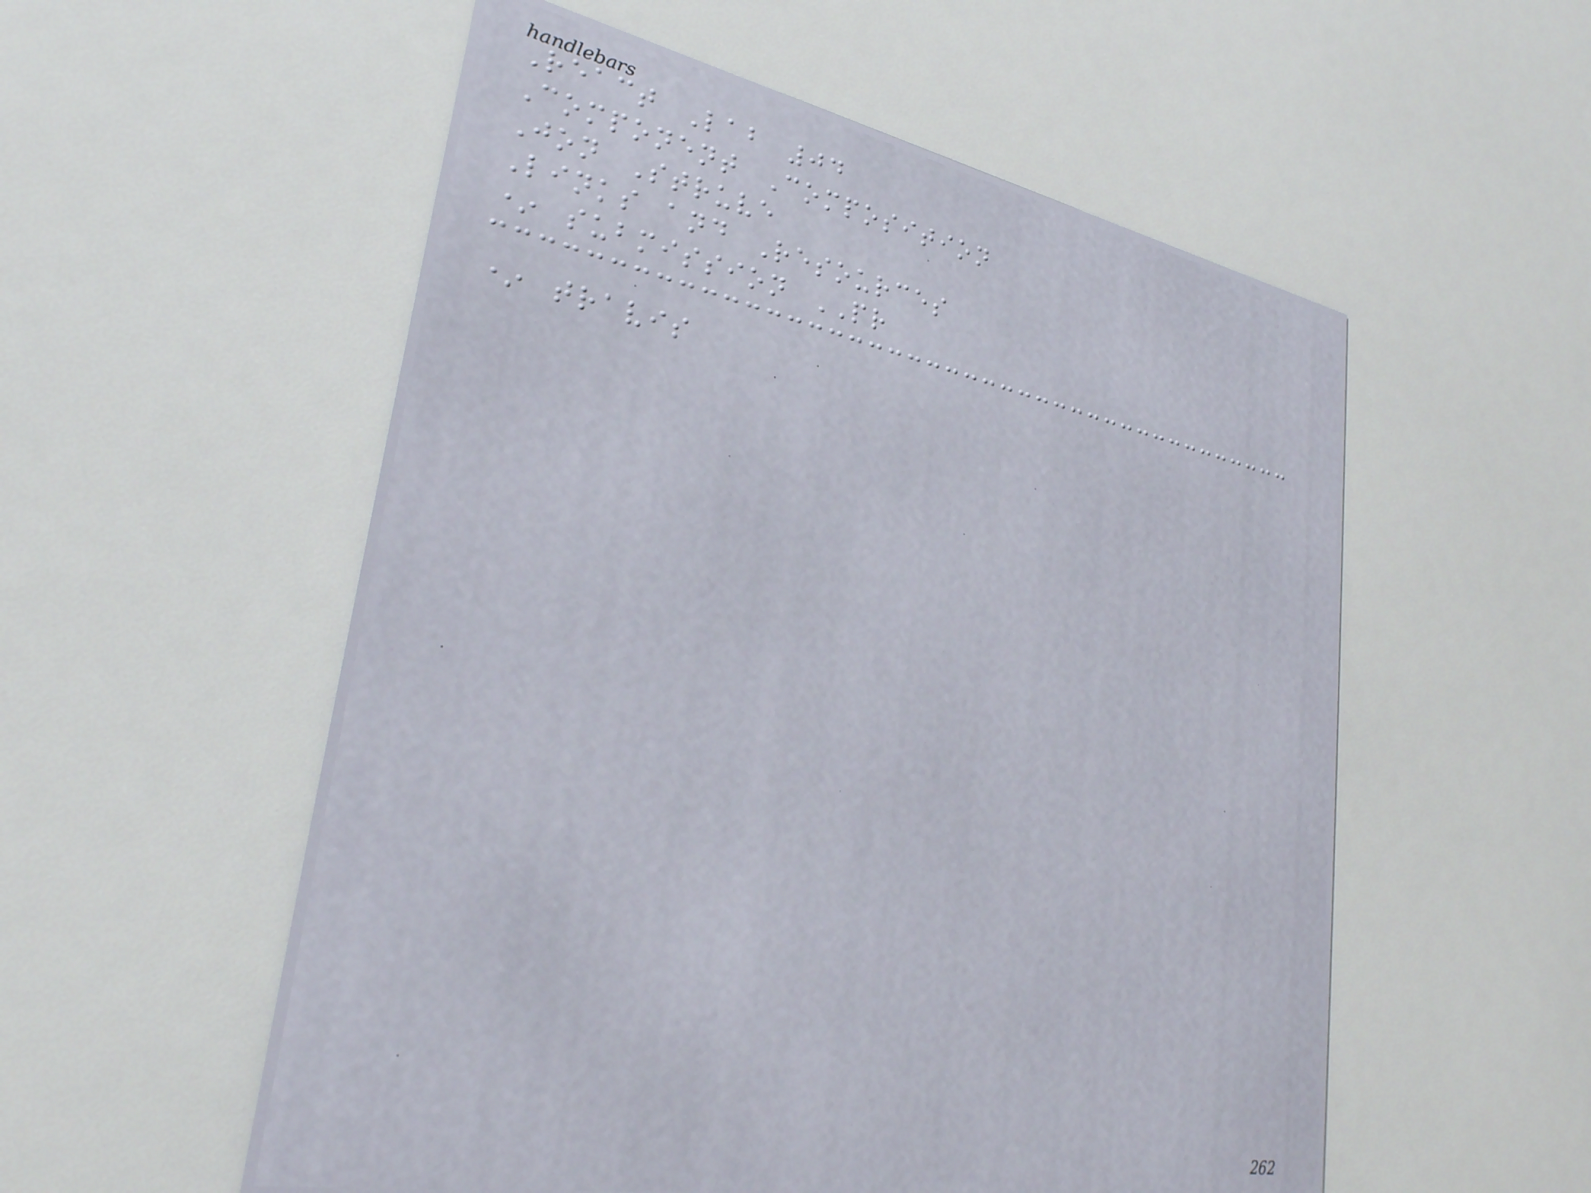React Lab 04
Component Composition
Jon Struve
Links and Resources
* submission PR
* travis
